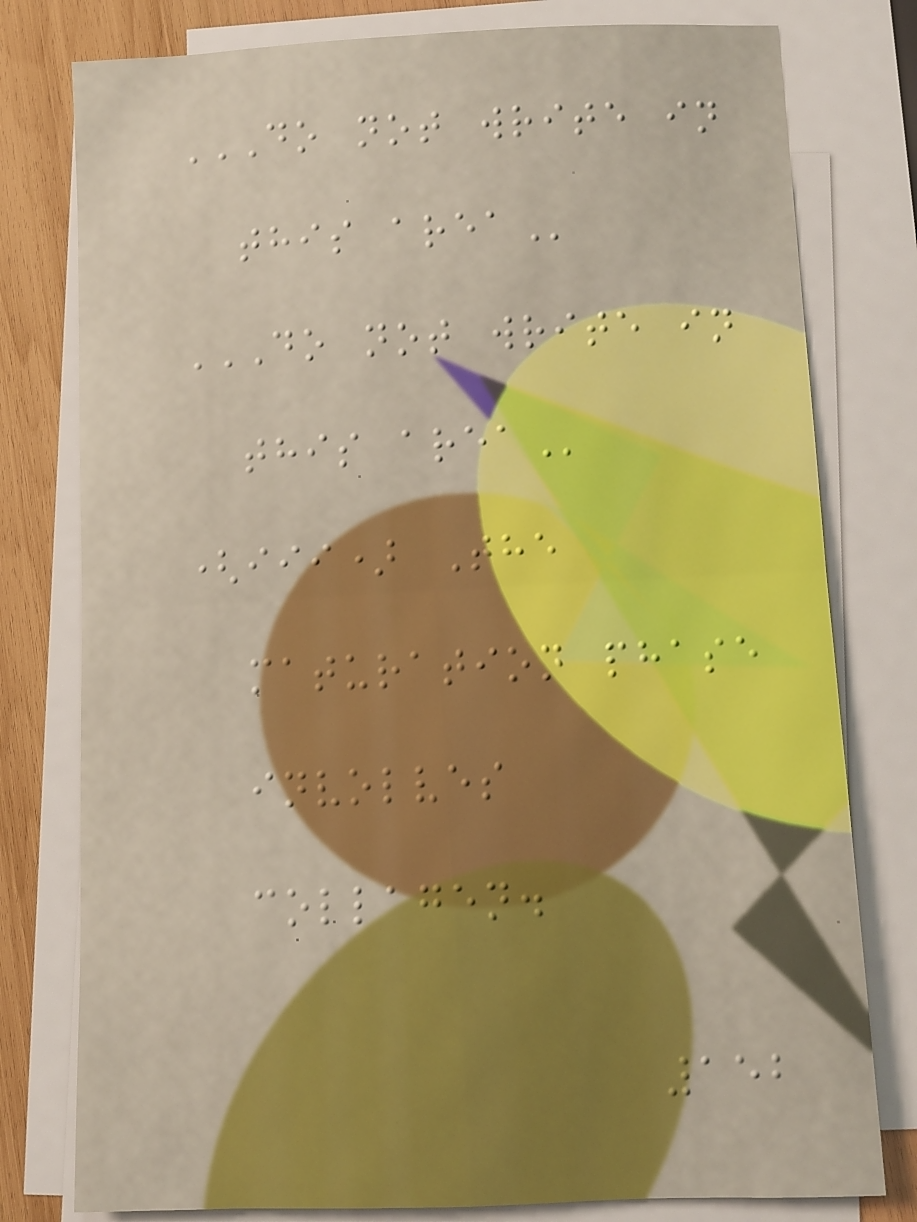DO NOT WRITE IN
THIS AREA
DO NOT WRITE IN
THIS AREA
(iii) The
maturation phase
involves
collagen.
152
